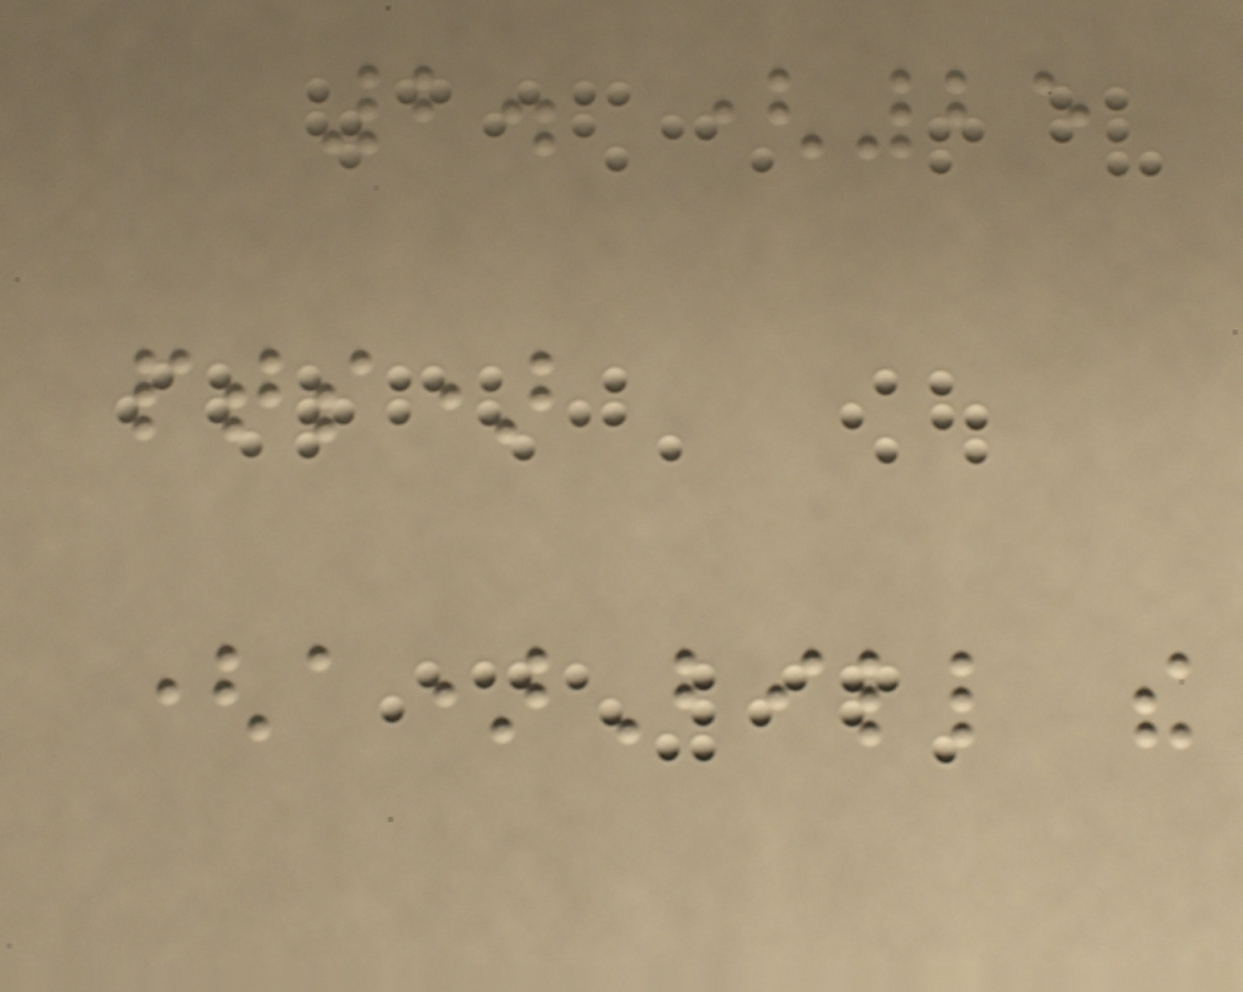2. (25
pts)
(a)Bill the
